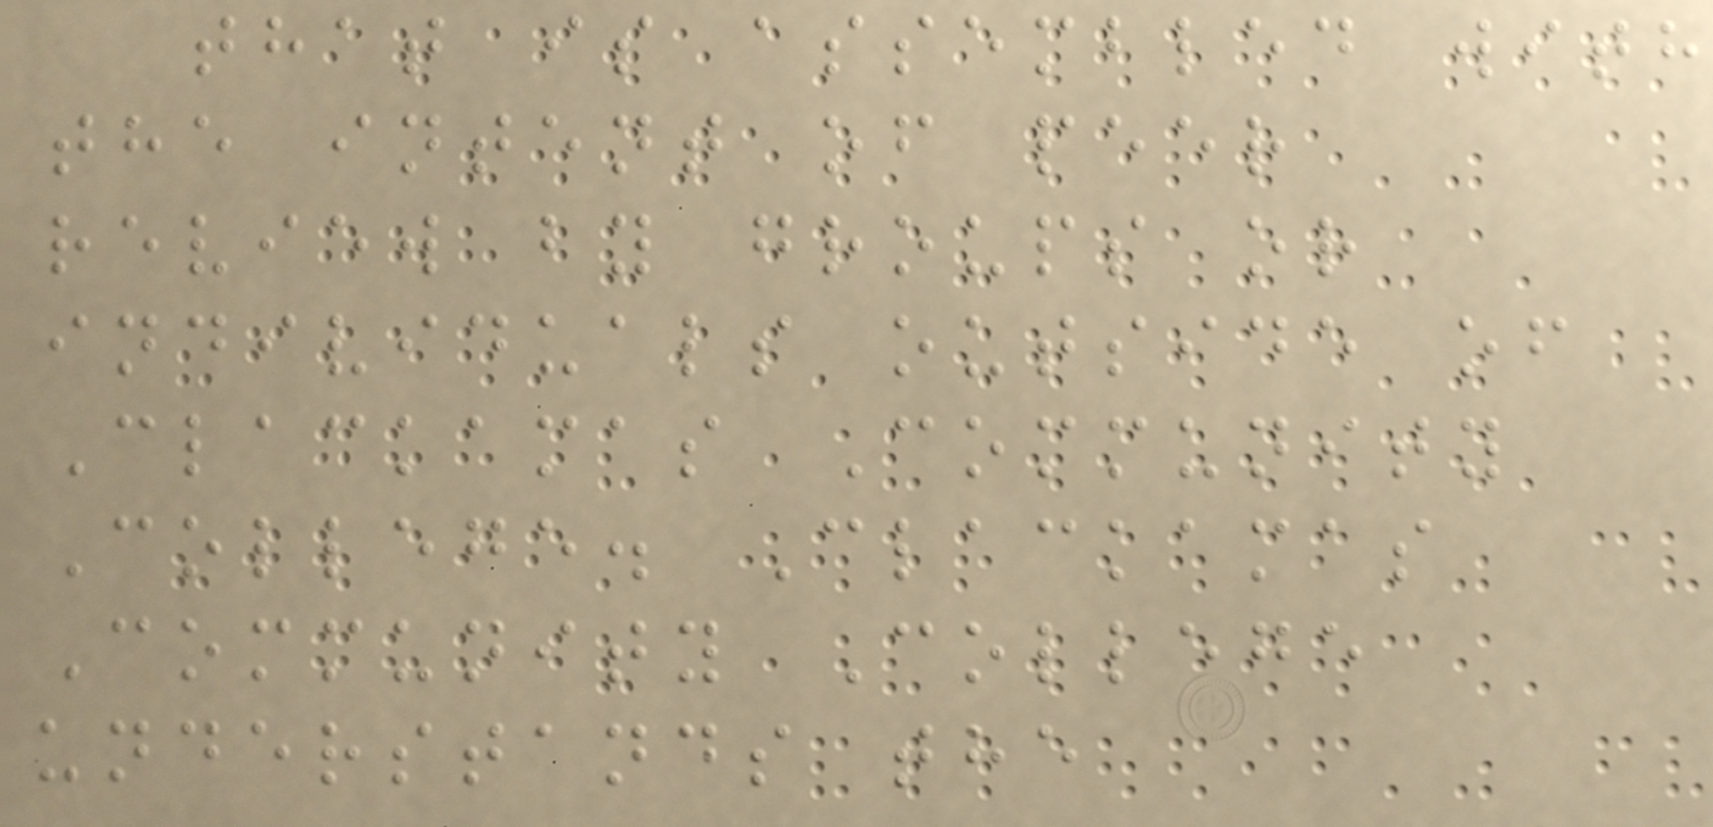that is assembled with
the intent of peer
review by groups or
individuals outside of
Clackamas Community
College. Clackamas
Community College
understands the
